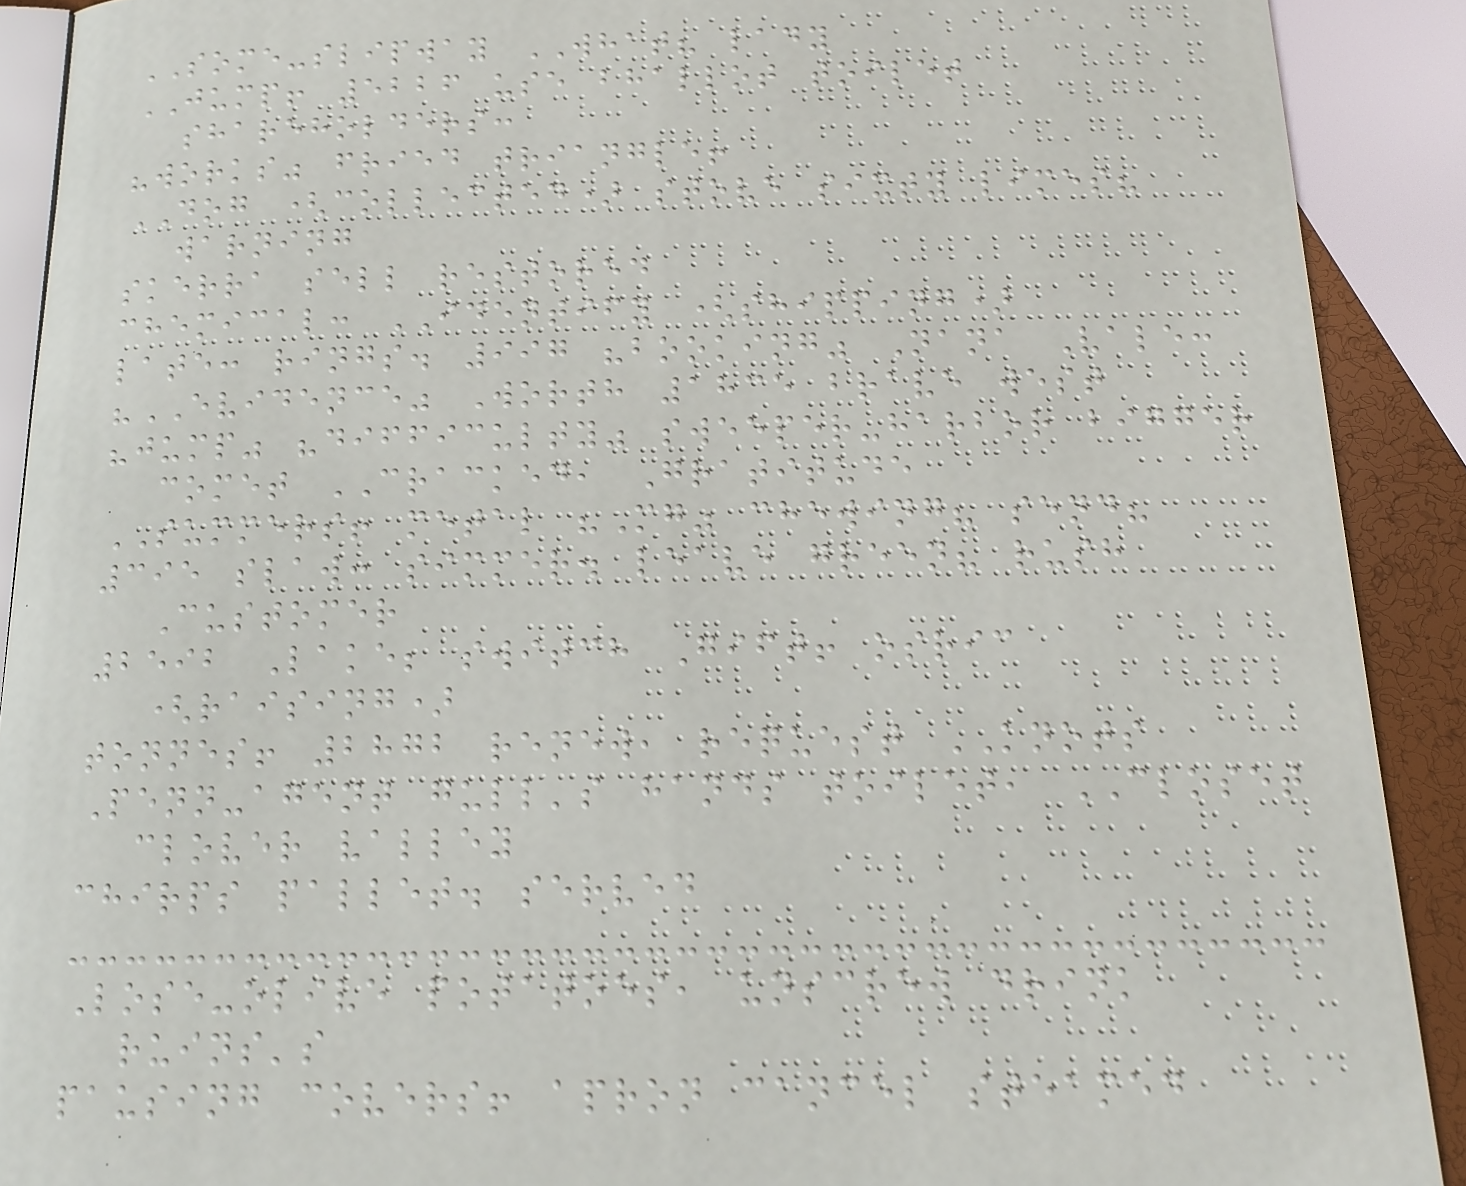SOME-slipway WHAT? lady
JUMP! 5226 use bhallot toilet
shareholders:
"works" fried triangle!
DOG (collected) stove sixty limes?
warning
skerra sell restored
chemical: IDENTIFY (shipping)
late: rings. 997 "booking" Nana Vale:
"EVIDENCE" Worth 1835 brave west
"jump" "difficulty" sweeper-harbor bigger
comet CRACKED, Gratitude
SUMMERS! metal "Mg" chewing? send?
395 slaw: simmer. leave green? rush
Customer
2592 Lake; switch Gift! osric
(raising)
tonnes! 2872 renew, request KNOTS
Penn-agent gull's hands toilet, CLOSET
clover valley
chirps pallet. served
Lose-olive potatoes, unscrew drink
ruins's
pausing covers! apron cancel steamed
